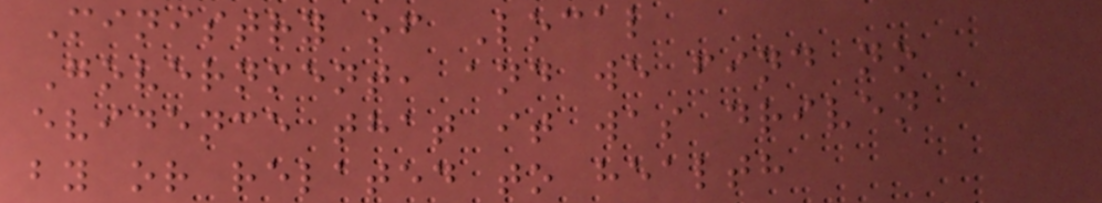Ministry of Local
Government, and we find no
evidence that it was driven
by or related to health
